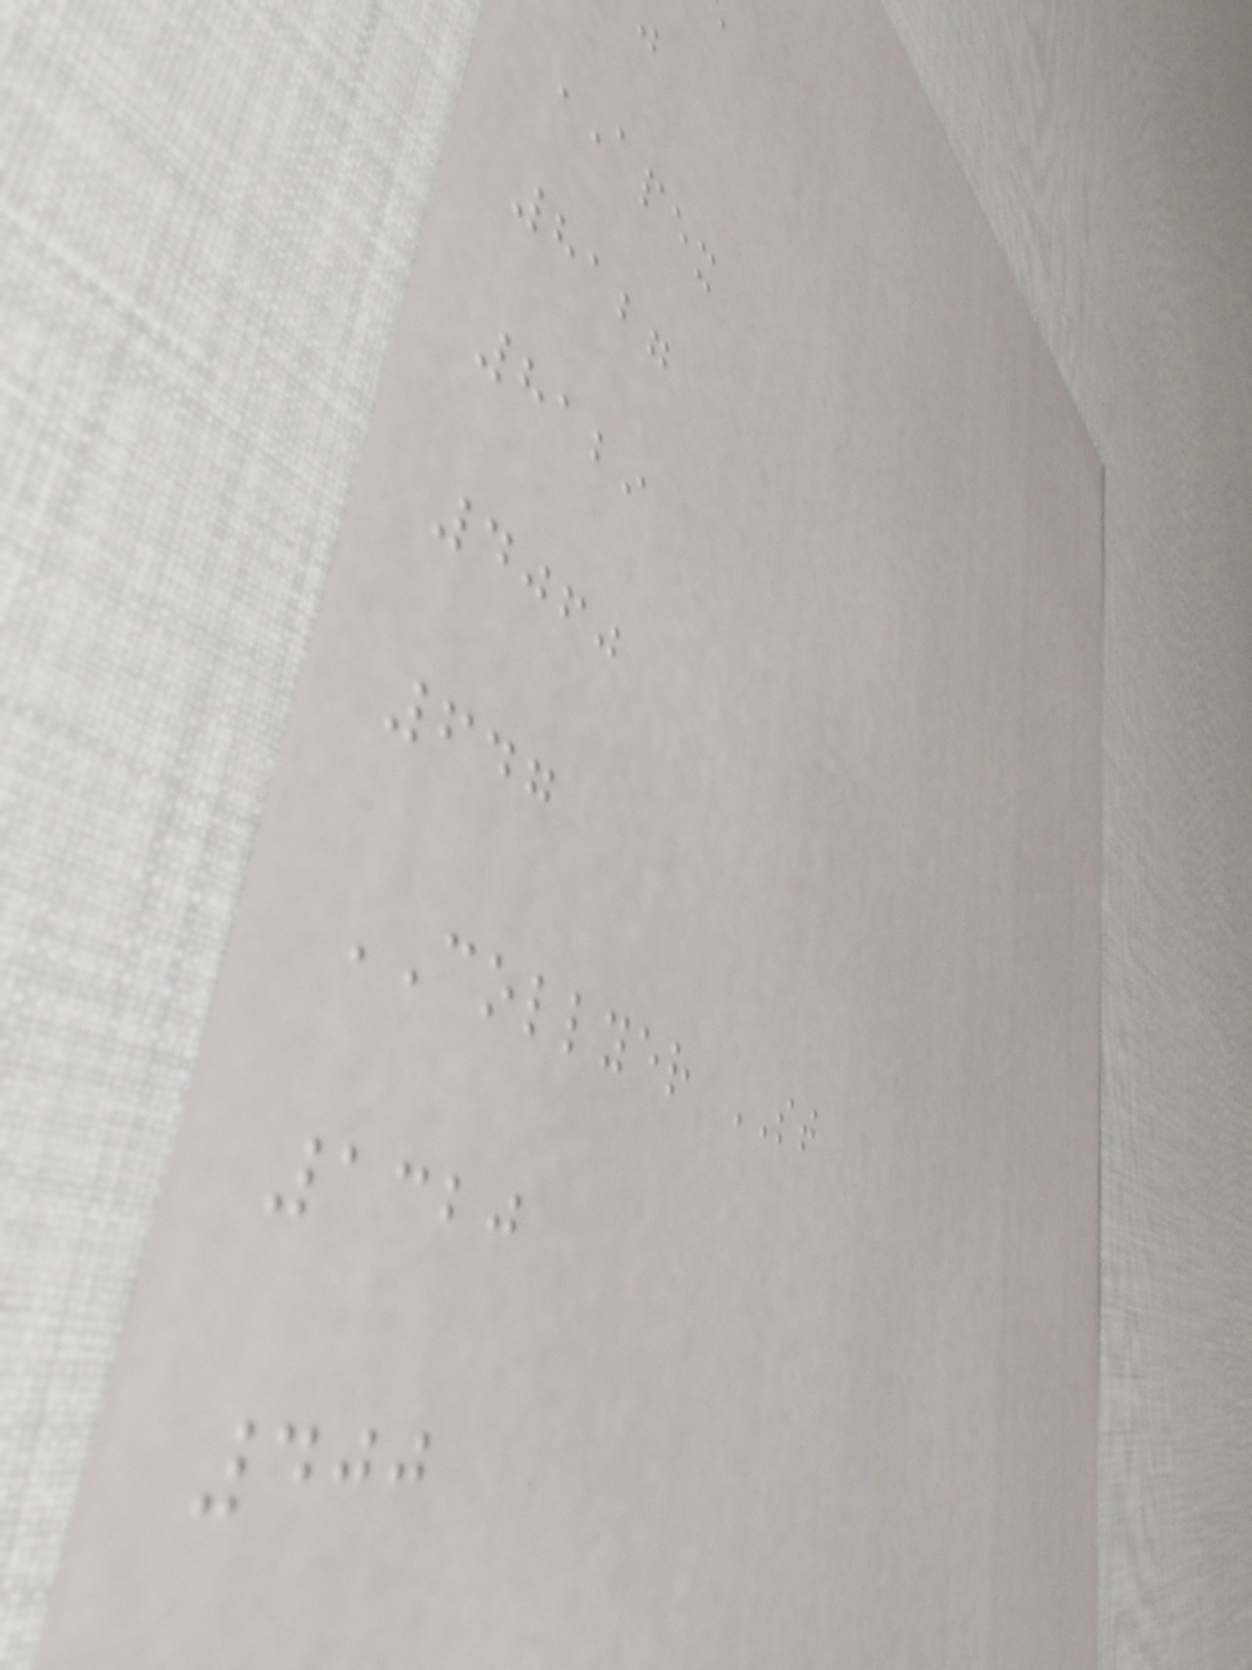APEX
8127
8129
4060
647
COLLYER ST
1320
400
